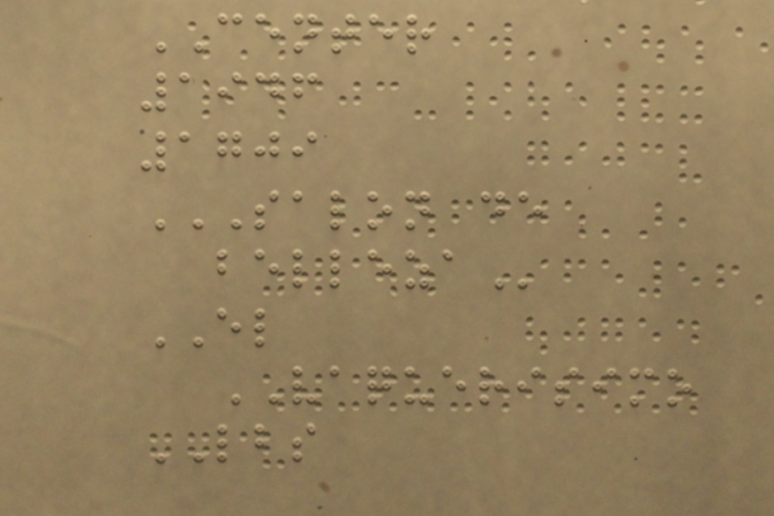CENTER
1946
1709
SALON DE
BELLEZA
EL
VAQUERISIMO
LBS
